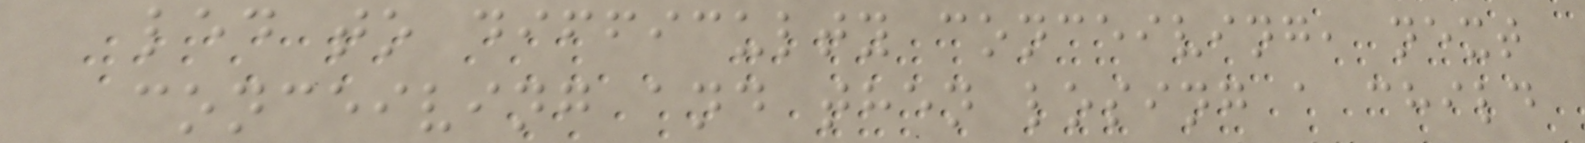led to difficulty conceiving, next
conceiving and then losing a child
